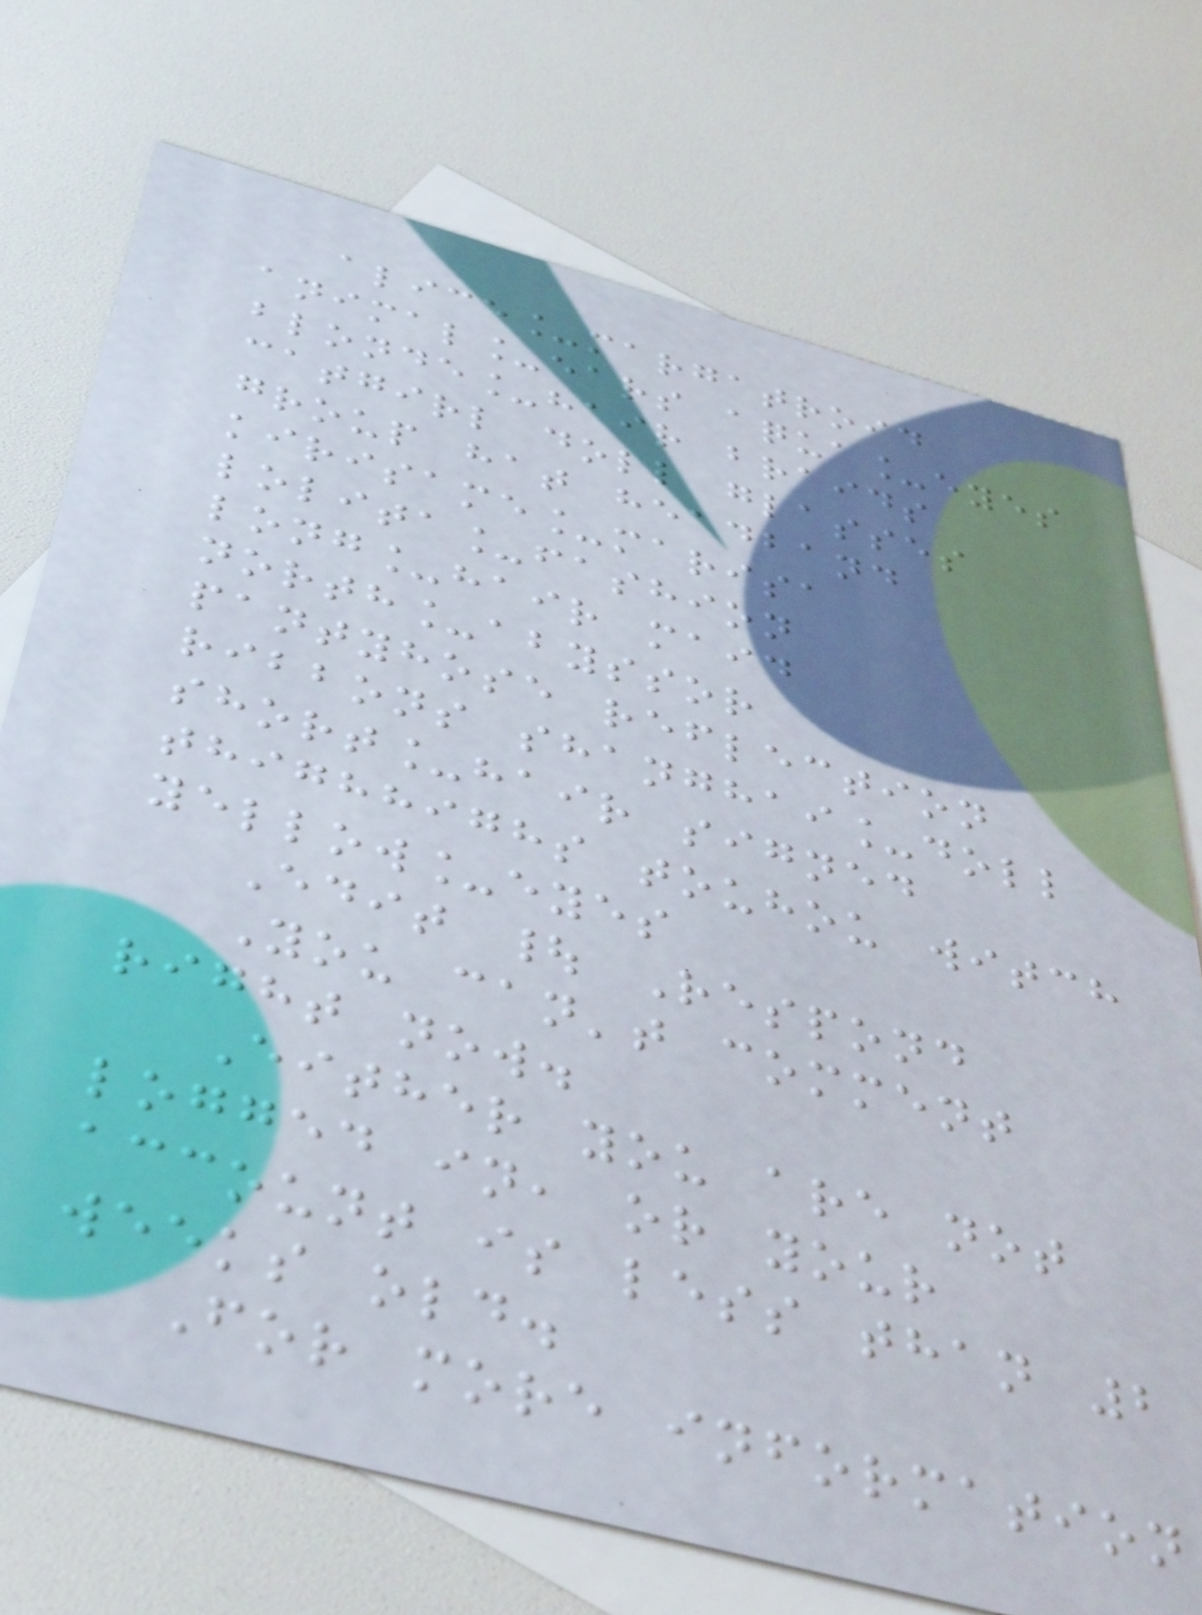alice_margatroid
animal_ears aqua_eyes
blonde_hair braids
catgirl doll glasses
group hat headband
kirisame_marisa
lolita_fashion
long_hair maid
north_abyssor
pantyhose reflection
ribbons shanghai_doll
short_hair signed
thighhighs touhou witch
yellow_eyes
Edit | Respond
You can't comment
right now.
Either you are not
logged in, or your
account is less than 2
weeks old.
For more information
